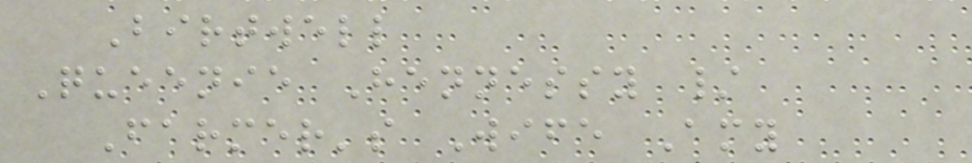Birtwell
Queenie Hennessy /
Farmer's Wife Amy
